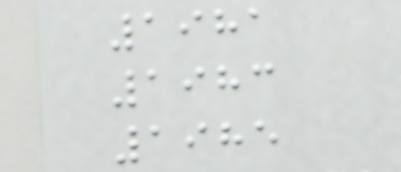1981
1983
1985
